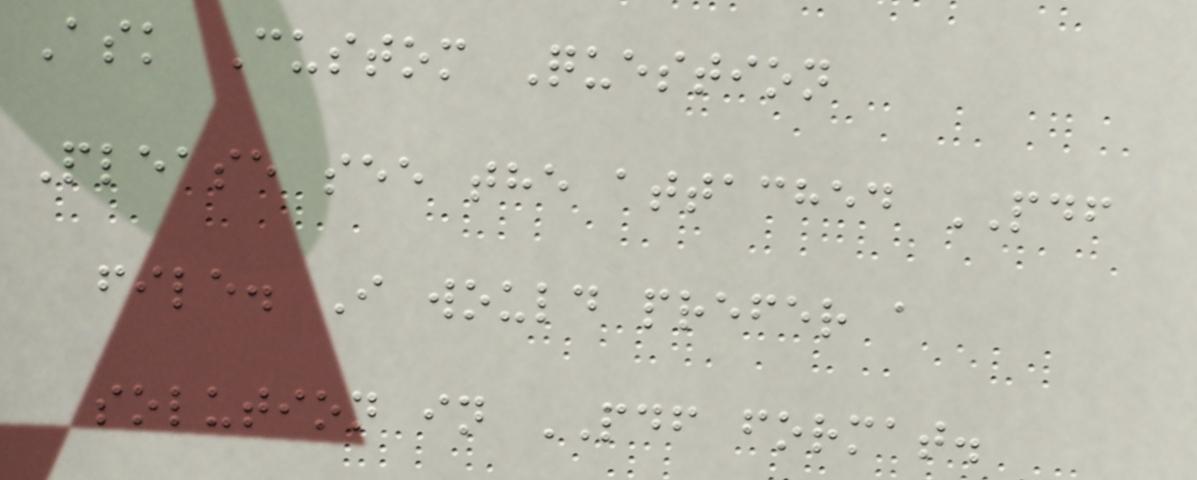Ask Custom Question
Please see the attached PDF
file. I would prefer a
solution in PDF format.
